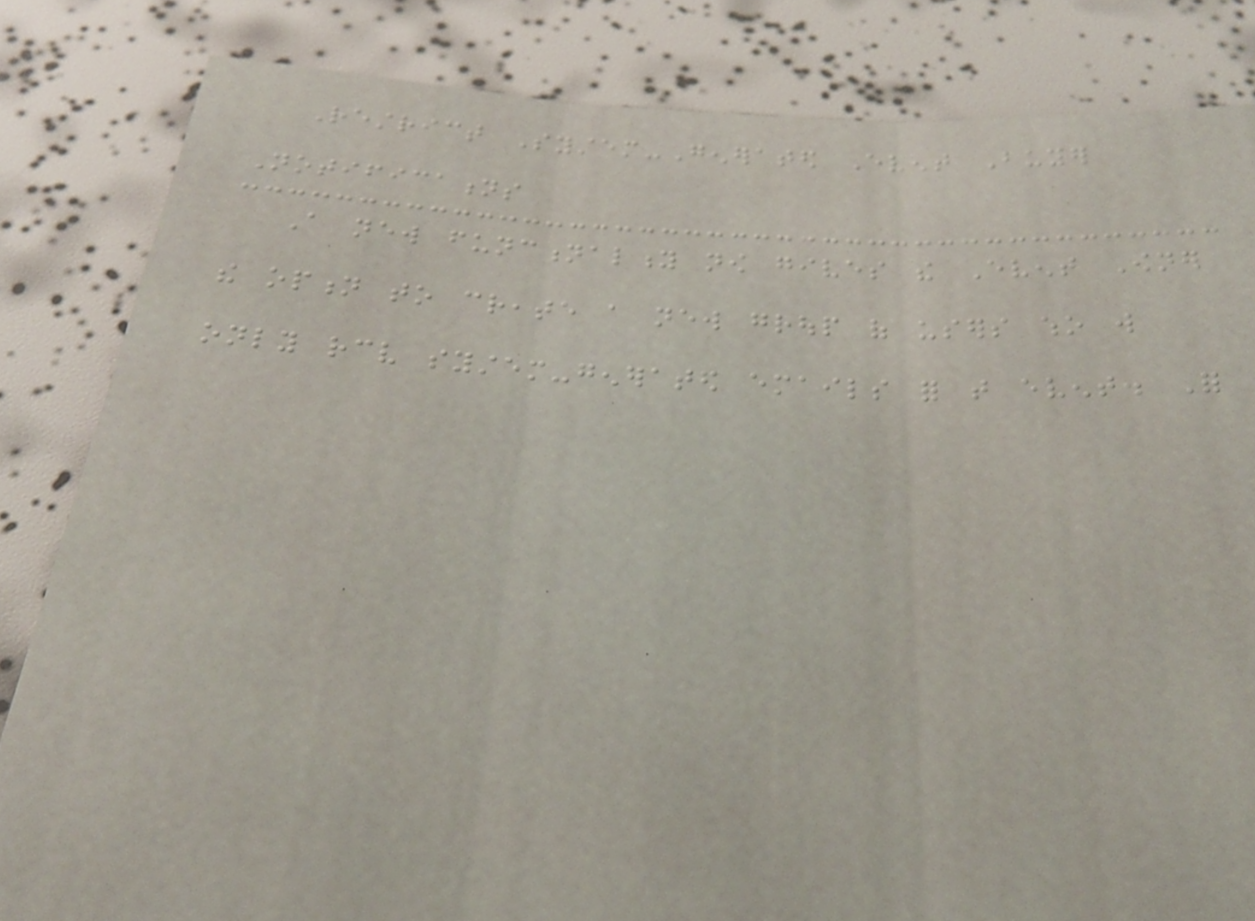Restrict System-Generated Event Buyer
Notifications
A new functionality now gives the Event Owner
the option to create a new group of users who will
only receive system-generated emails for that event. For
